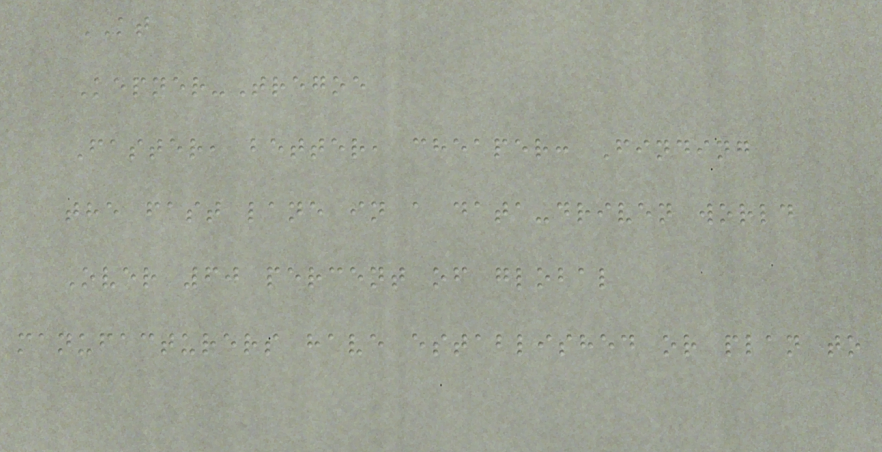KT
Kepner-Tregoe
Faster, better, cheaper: Finding
the fast lane in a data-driven world
Over 60 percent of global
manufacturers have established or plan to
